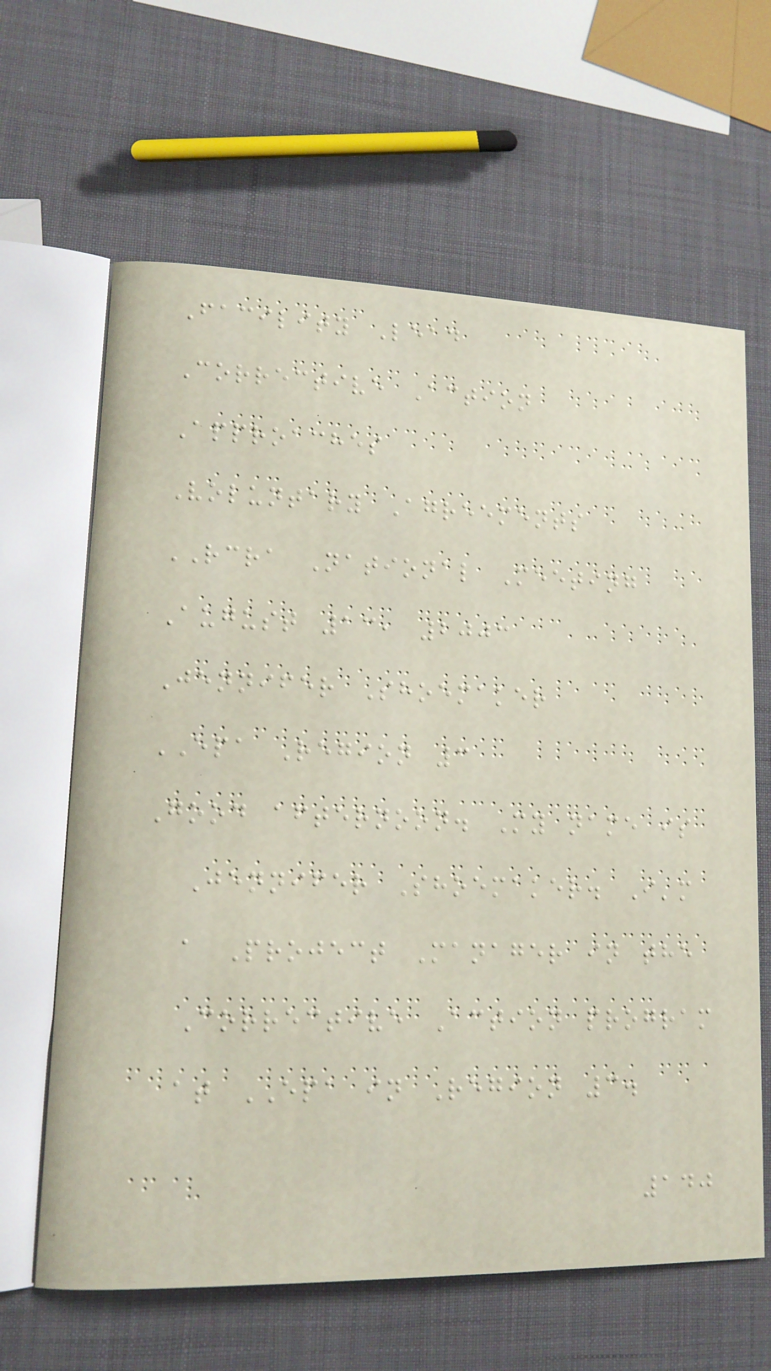Facility Lead
Corrective Action
Approaches
Voluntary Agreements
RCRA National Meeting
August 13, 2003
Jennifer Shoemaker
EPA Region 3
Good afternoon. My name is
Jennifer Shoemaker. I'm
a Project Manager in the
Corrective Action program
at EPA in Region 3.
140
